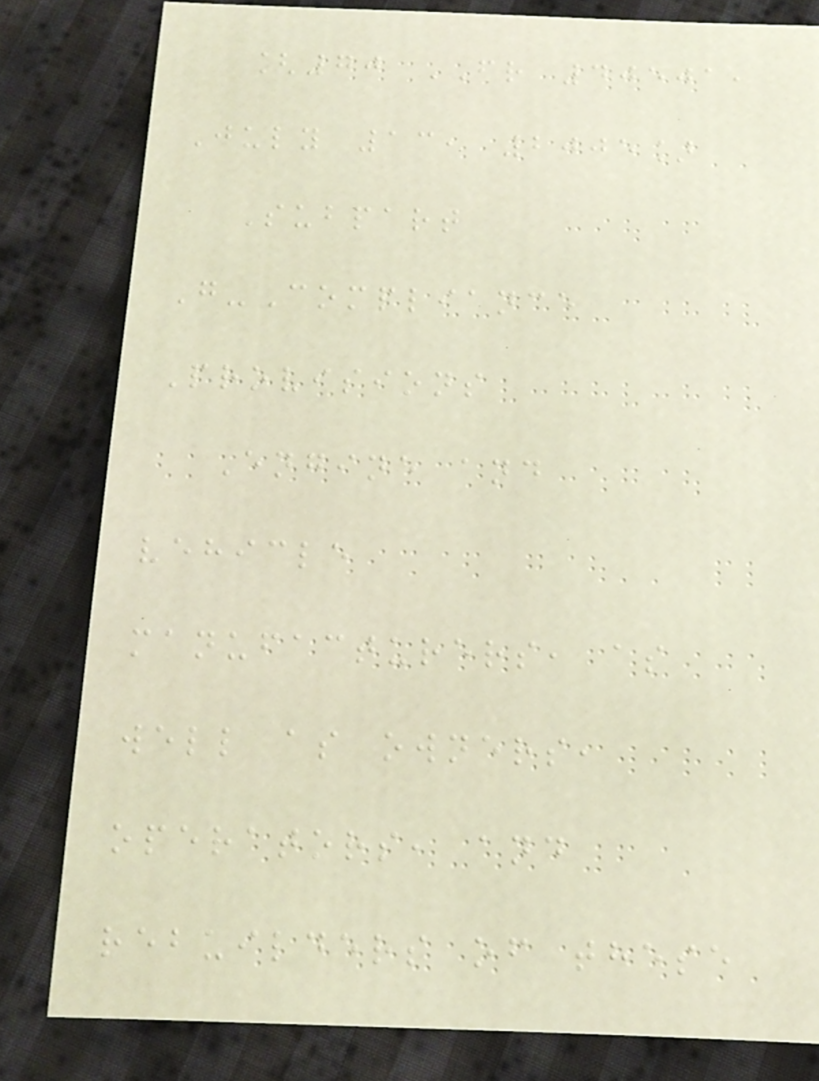[70 FR 40501,
July 13, 2005]
Subpart
G-Compliance
Provisions
Engine and
vehicle
manufacturers, as
well as owners,
operators, and
rebuilders of these
